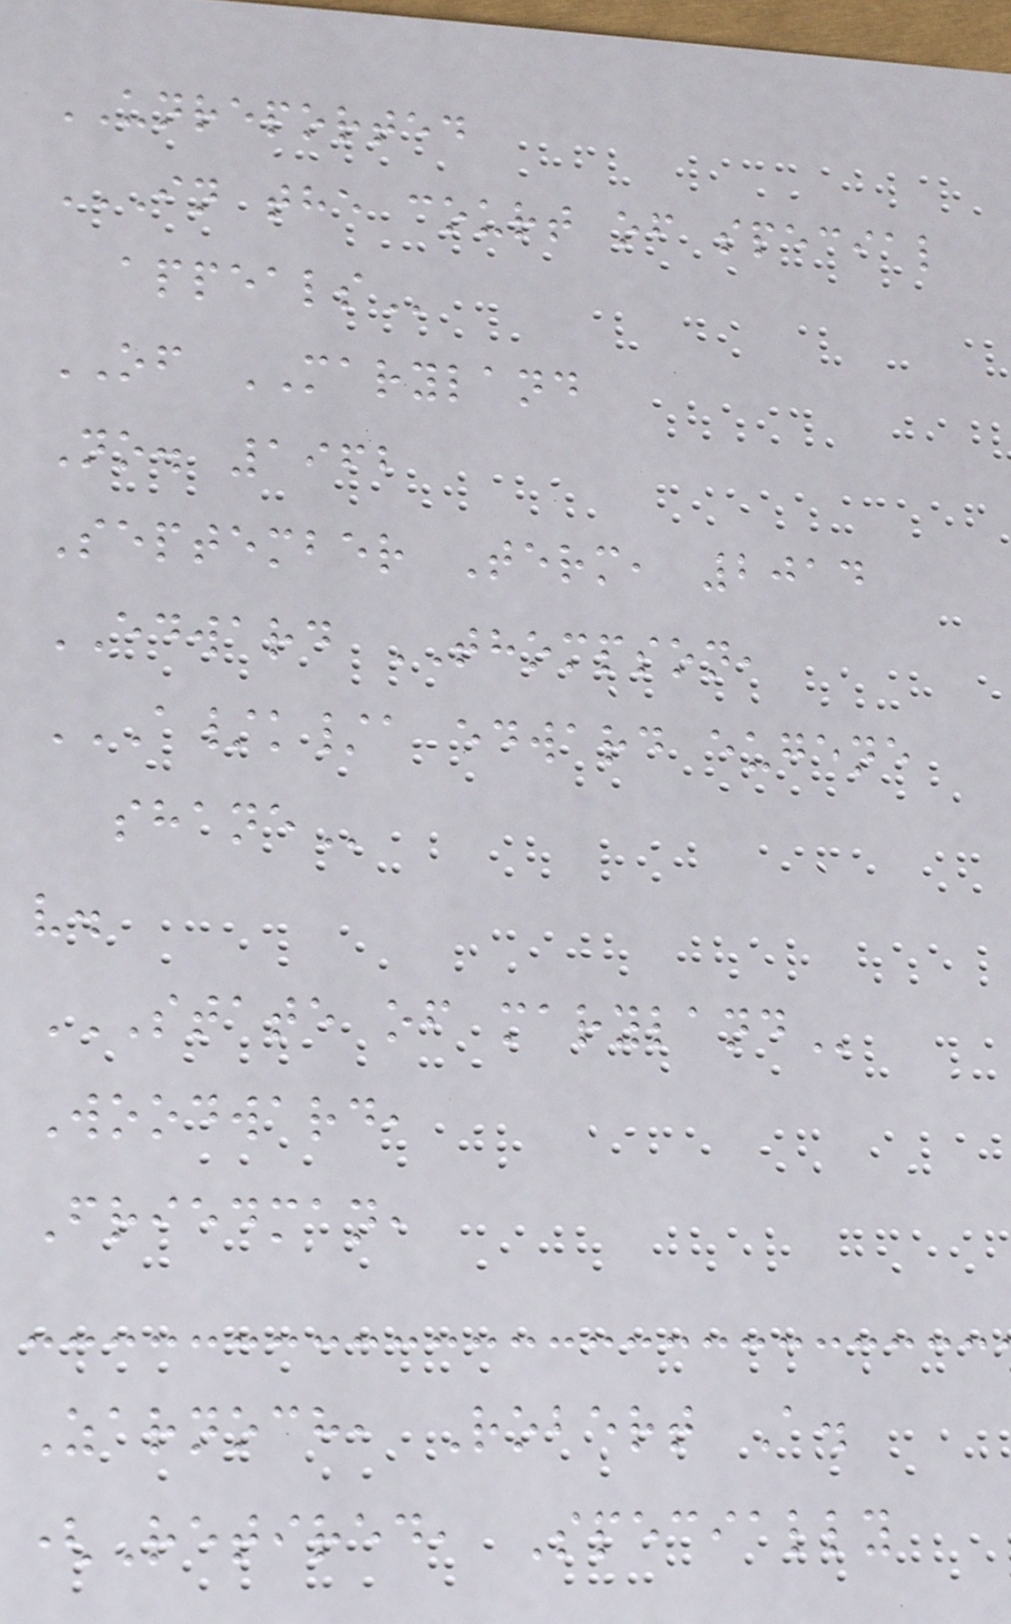UNREPORTED
IN THE COURT OF SPECIAL
APPEALS
OF MARYLAND
No. 1962
September Term, 2014
EDWARD THOMPSON,
A/K/A EDWARD EUGENE
SHANE
v.
STATE OF MARYLAND
Woodward,
Friedman,
Zarnoch, Robert A.
(Retired, Specially
